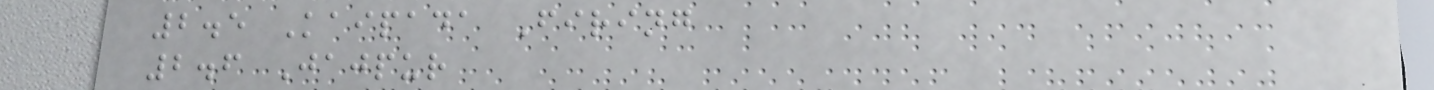2.5 Kaipada Firing
2.6 Jajpur
